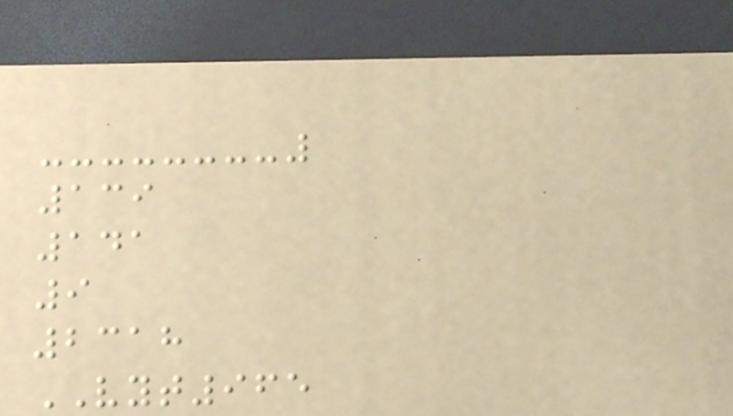139
141
9
2318
VYT965
